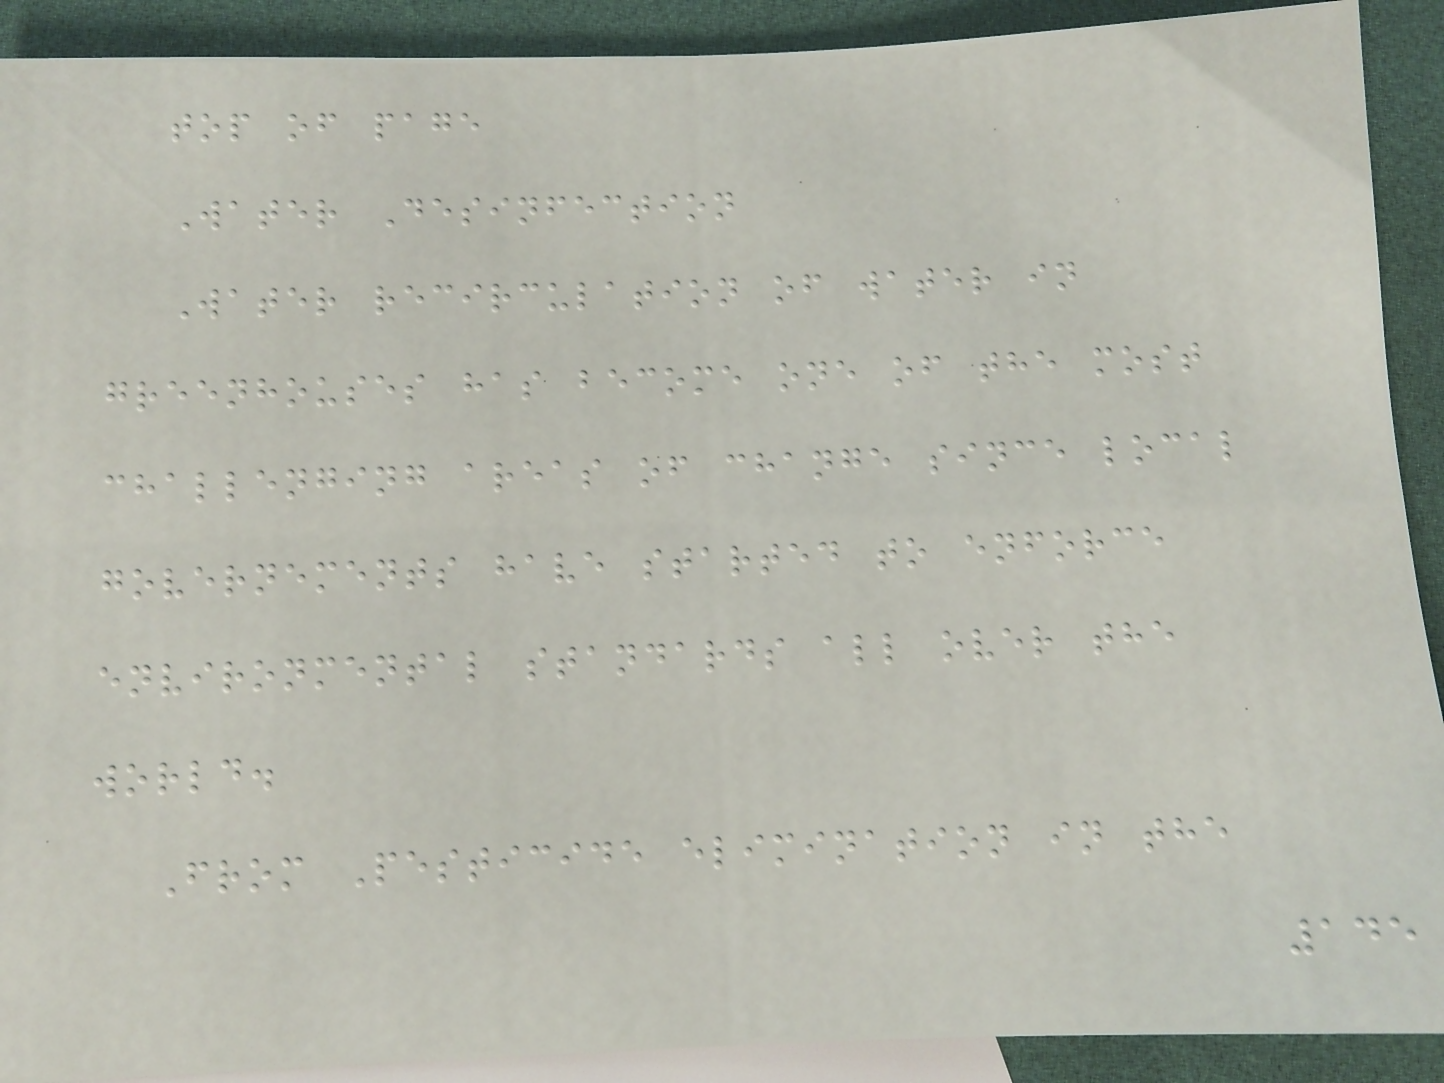top of page
Water Desinfection
Water recirculation of water in
greenhouses has become one of the most
challenging areas of change since local
governements have started to enforce
environmental standards all over the
world.
From Pesticide elimination in the
145
